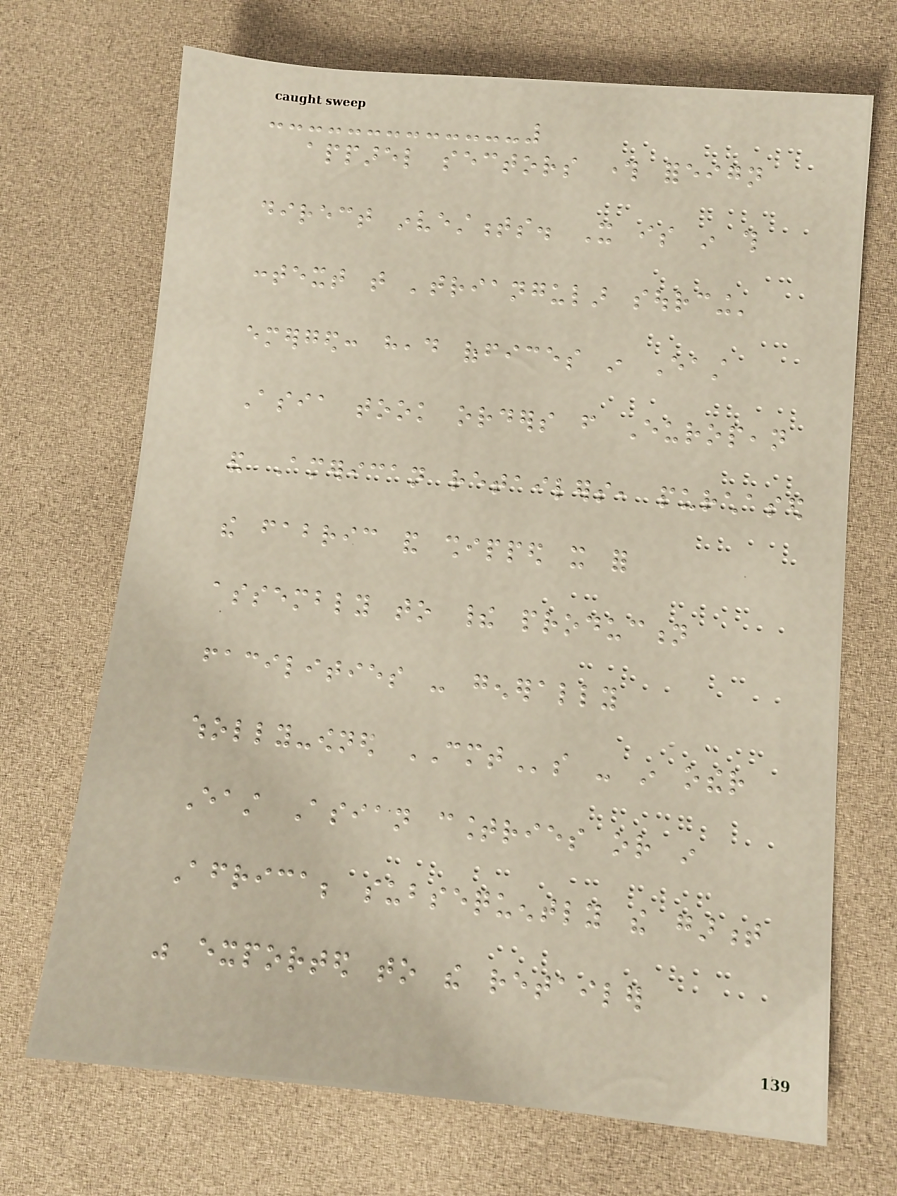apparel sectors through foreign
direct investments. It is in this
context that 'triangular sourcing'
emerged: head offices in East
Asia took orders from European
and American retailers, purchased
the fabric and shipped it for
assembly to their production
facilities - generally
wholly-owned CMTs - in other
East Asian countries or in
Africa; subsequently the garment
was exported to the retailer
